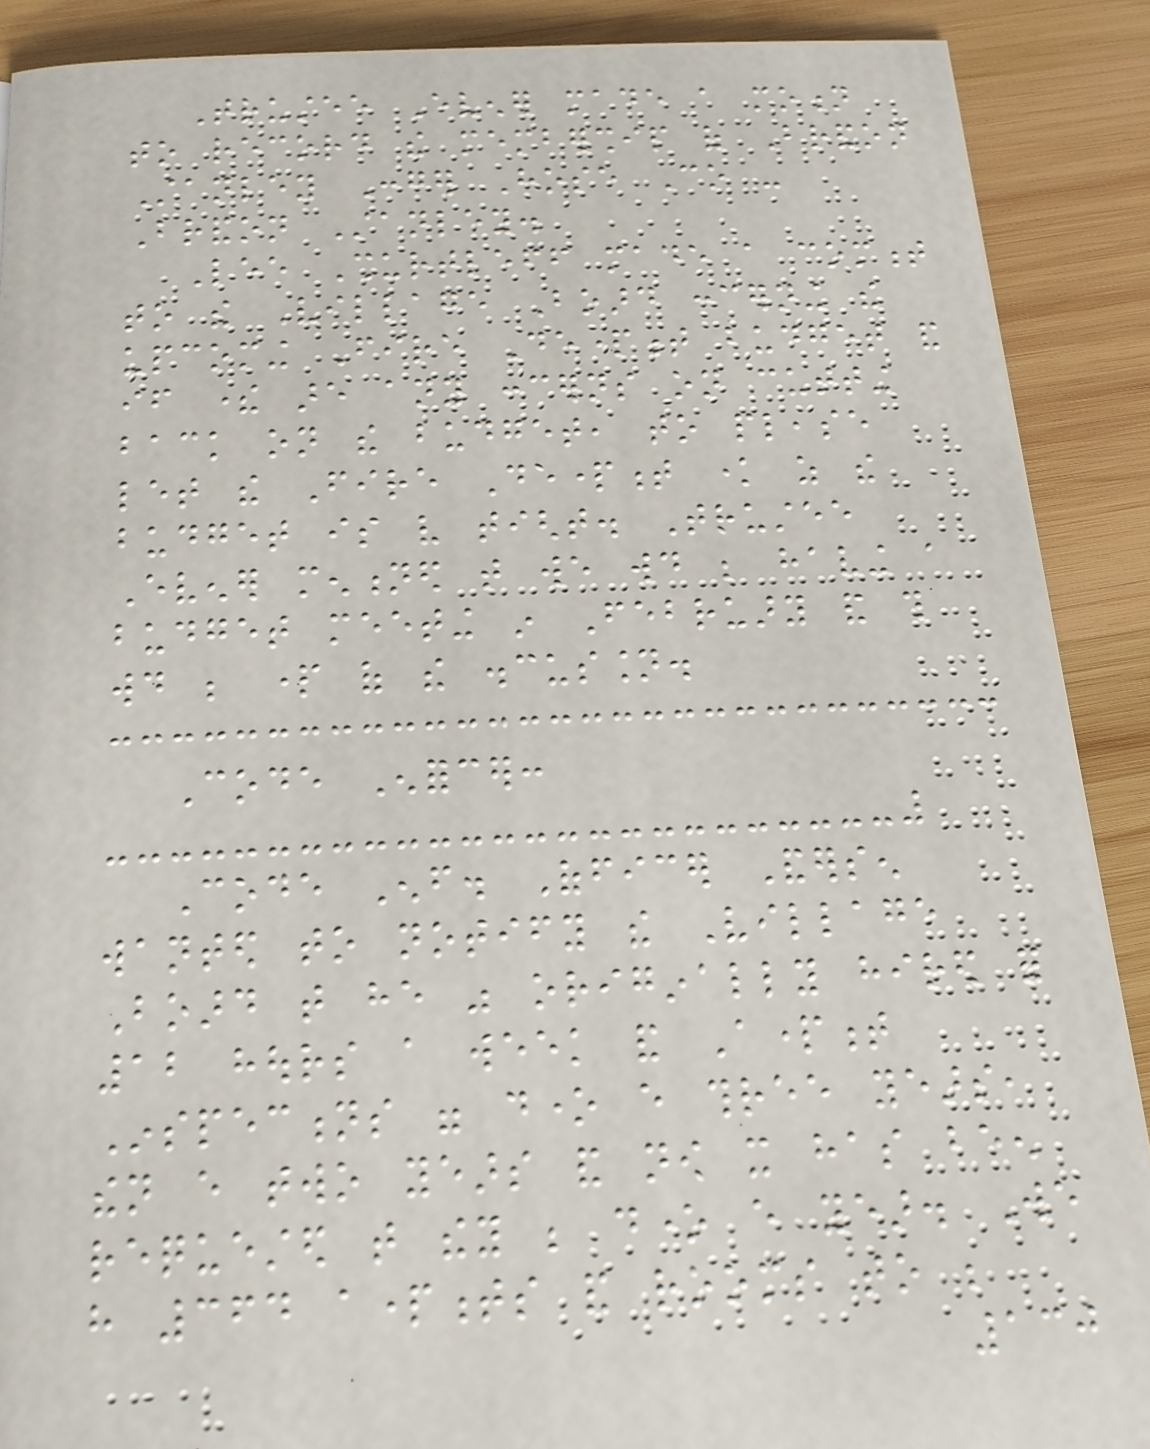Trustee Evener made a motion
to record the membership of Brandon
Stanley Conger Hose Co -
Brandon Stanley.
Lee Shurtleff made a comment
to the Village Board concerning the
upcoming Fire Department budget and
if there are any concerns on cutting
back on the budget, to please
let the Fire Department know as the
budget is very tight. Trustee
Evener mentioned that we would be having a
budget meeting in February and this
would be part of the discussion.
Code Enforcer:
Code Enf. Officer Andersen
wanted to notify the Village
Board that he was originally hired for
12 hours a week and Apartment
Inspections were done every three years,
then every two years and now it has been
requested that they be done every year. We
have 364 apartments and rooms to be
130
